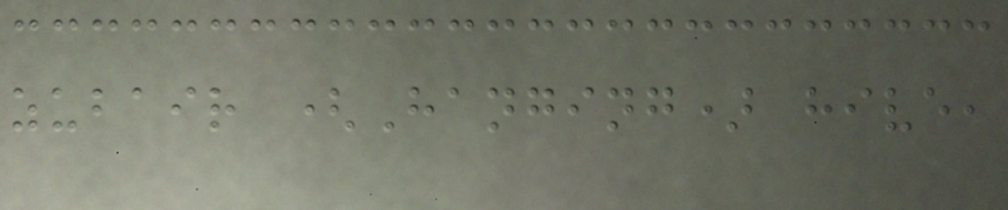zubair (Hanging) hive,
